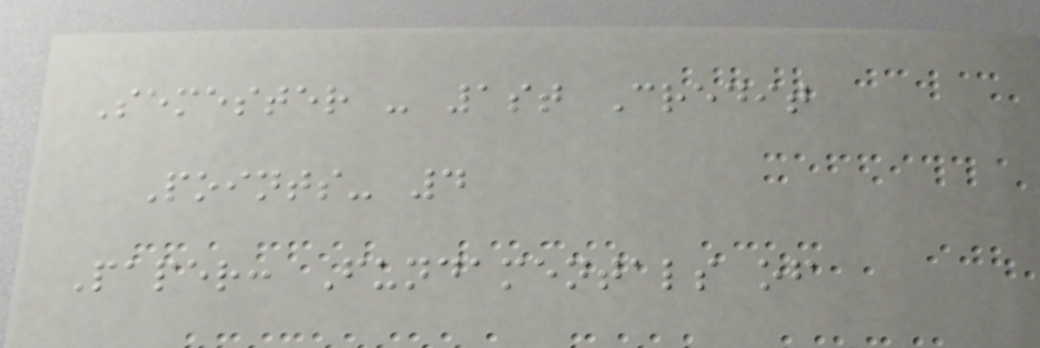Semester - 1st Credit
Points- 4
Paper: Fundamentals of
